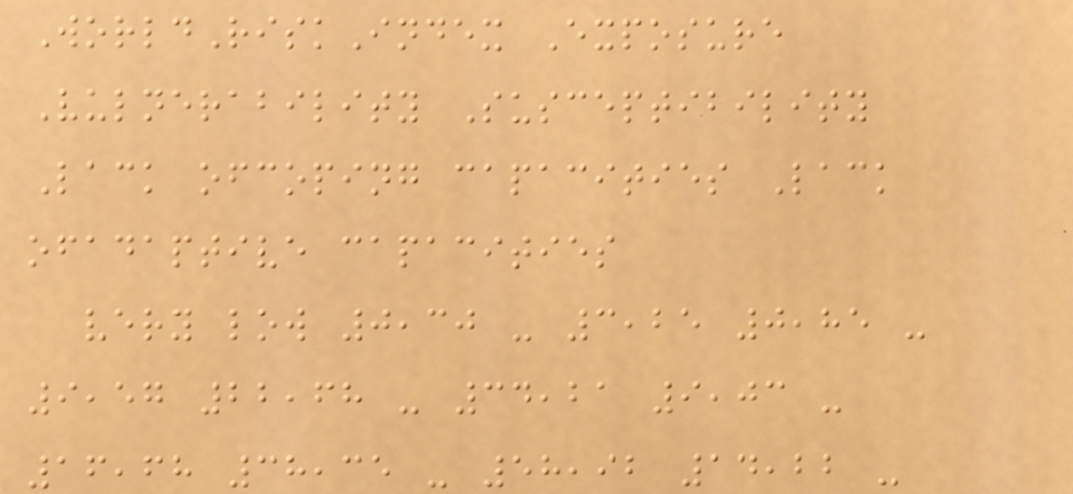WorldRiskIndex Exposure
Vulnerability Susceptibility
Lack ofcoping capacities Lack
ofadaptive capacities
very low 0,30 - 3,25 0,85 -
9,57 22,68 - 34,21 9,03 -
16,68 38,35 - 58,92 14,22 -
